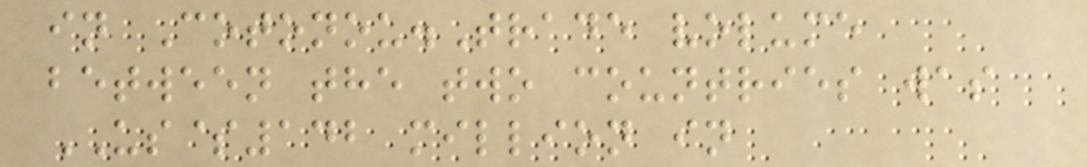in Cotonou.Trade volume
between the two countries was
US$142 million in
